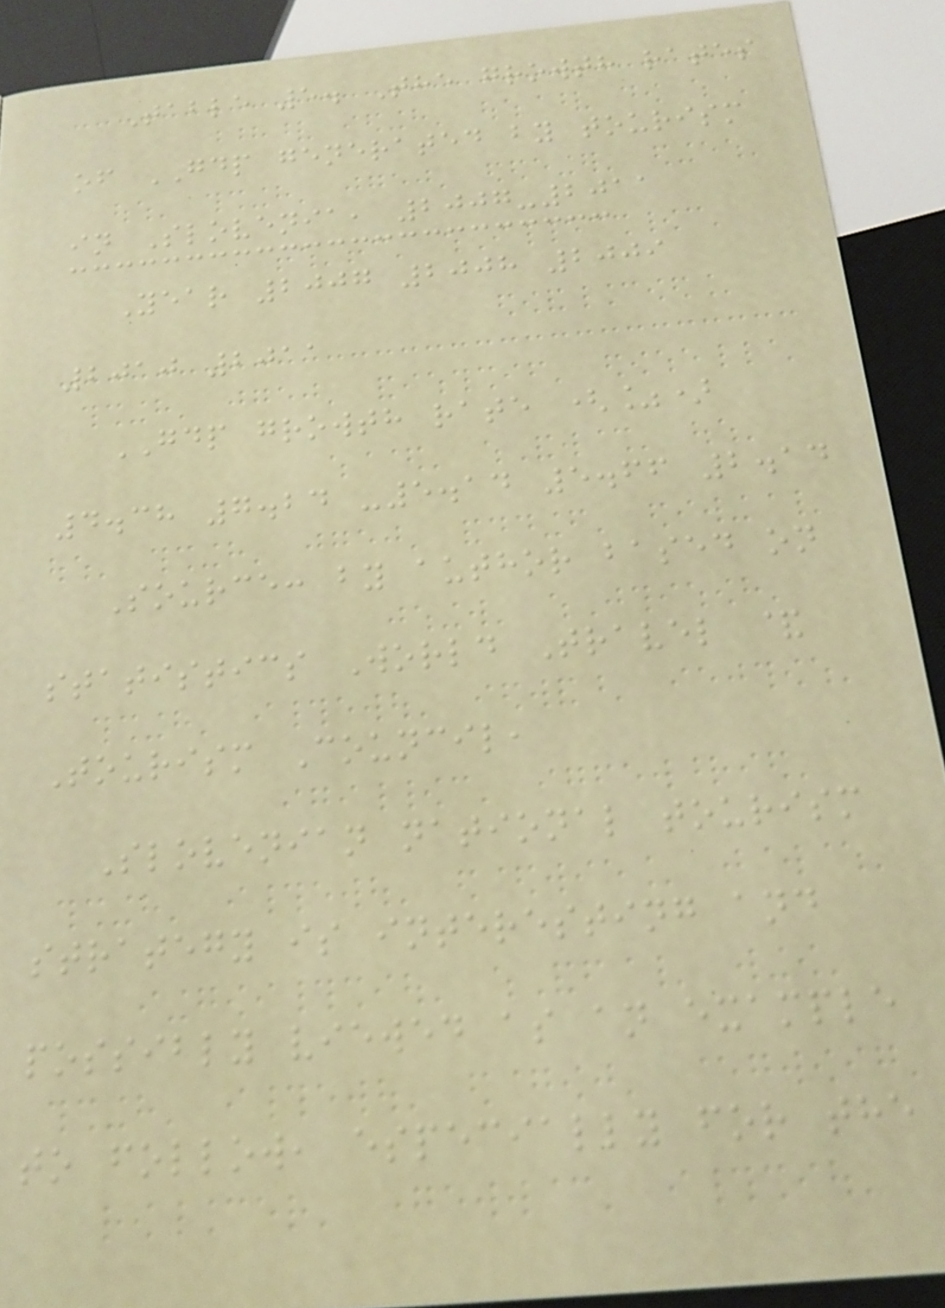Table 5. The growth rates
of GDP generated by tourism
in Slovenia, 2007-2011
Year 2007 2008 2009
2010 2011
GDP growth rate (%)
4.38 7.24 -5.14 5.66 2.14
Source: by author based on
statistics World Travel &
Tourism Council,
Slovenian national tourism
strategy is interesting and
possibly viewed as an example
to follow, especially for the
